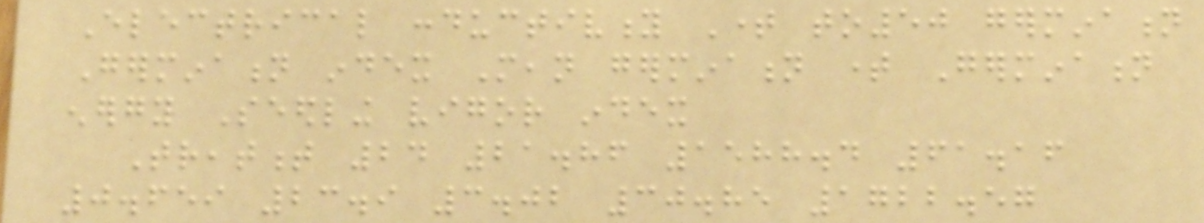Electrical conductivity Time to50 germination
Germination index Mean germination time Germination
energy Seedling vigor index
Treatment 24 21.86 1588.4 61.16
0.659 23.9 3.02 30.85 1722.57
